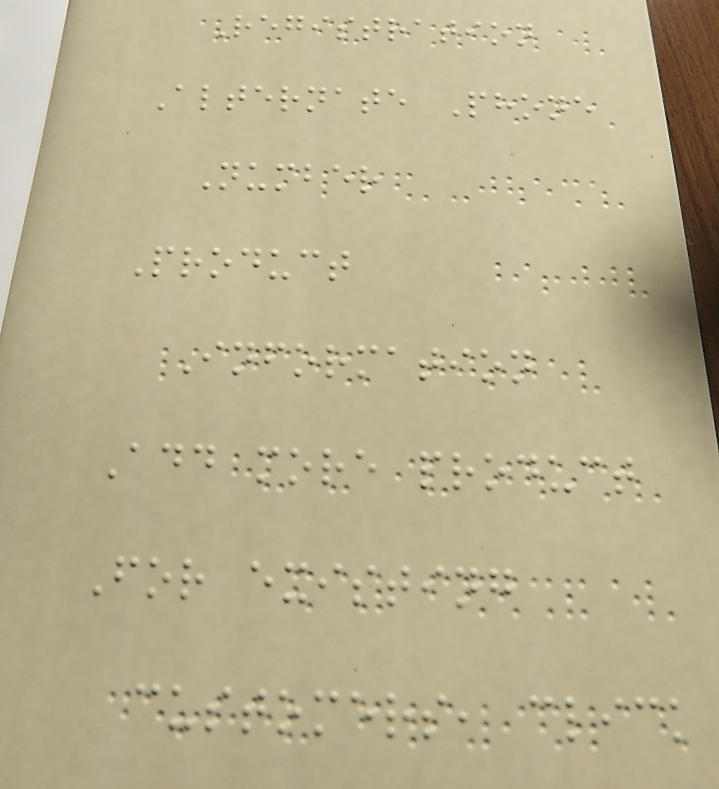Registration
Alternate Phone
Number
Product
Information
Add more product
For existing
customers, click
